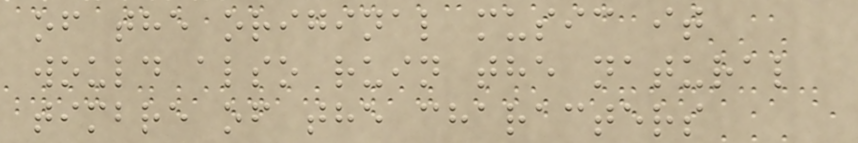of the original music it
would also ruin the natural
timbre of the characters
